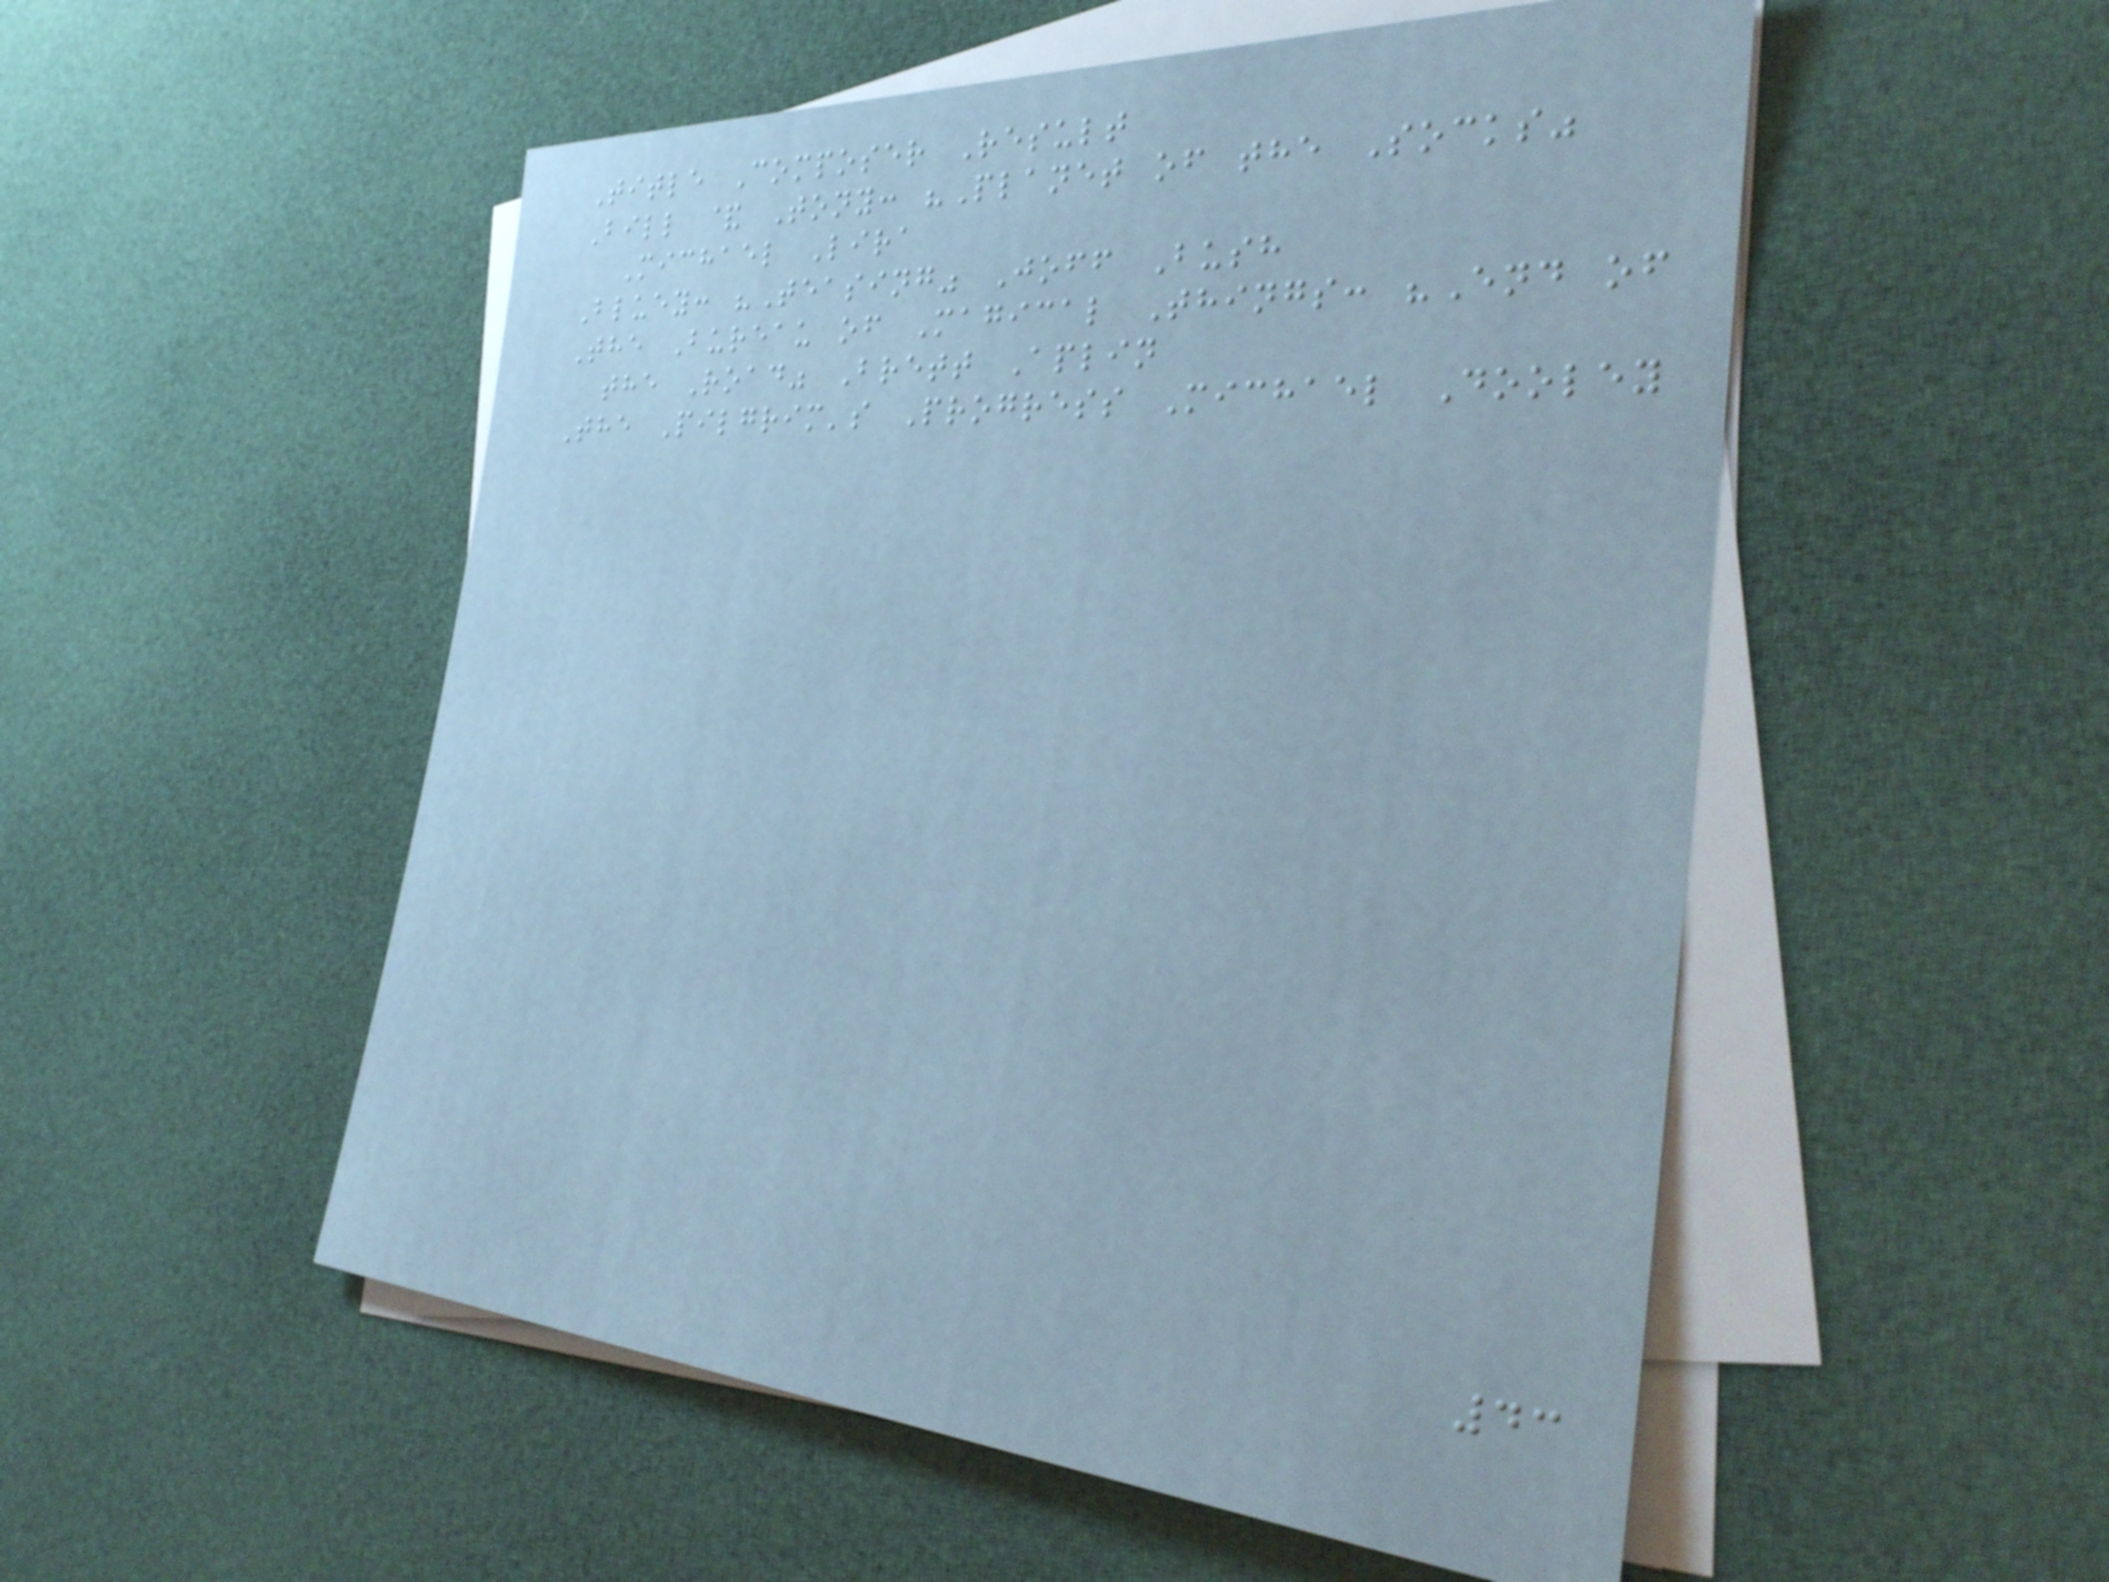Title Composer Result
Bill & Tony: "Planet of the Socks"
Michael Lira
Bluey: "Teasing" Joff Bush
The Bureau of Magical Things: "End of
the Road" Brett Aplin
The Pilgrim's Progress Michael Dooley
43
